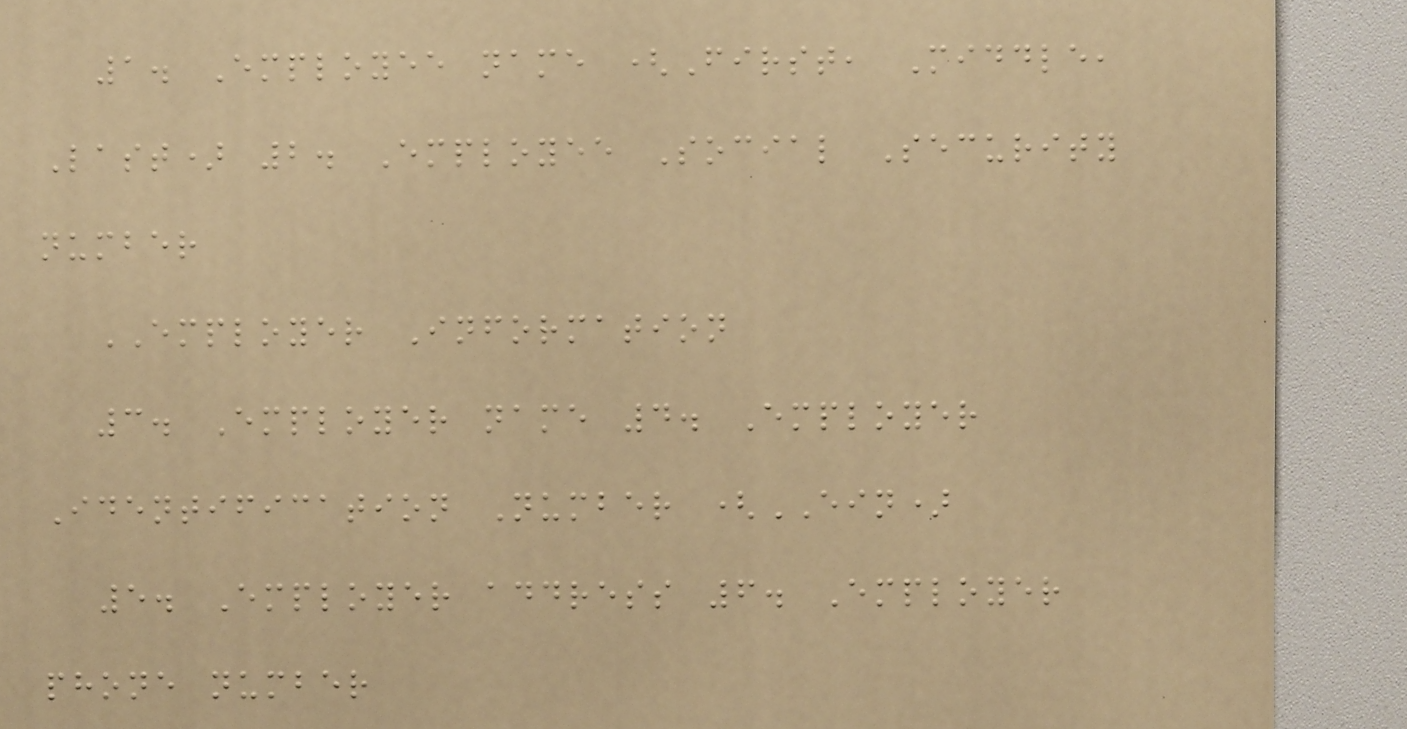1. Employee name (First, Middle,
Last) 2. Employee Social Security
number
EMPLOYER Information
3. Employer name 4. Employer
Identification Number (EIN)
5. Employer address 6. Employer
phone number
